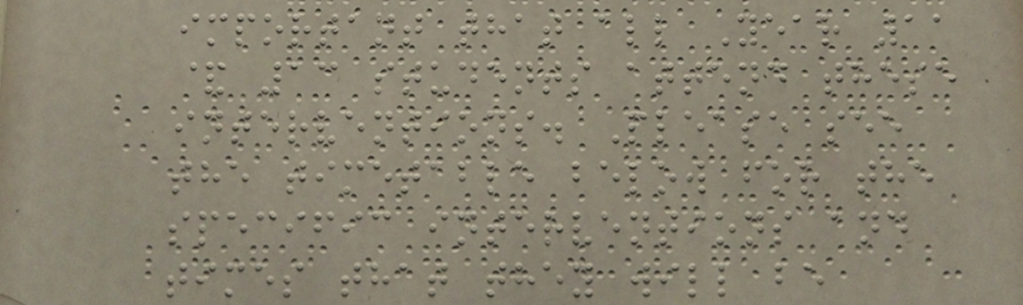important that all Year 11
& 13 students attend these
interventions. Please see
the timetable below for the
specific interventions and
times that they will be
